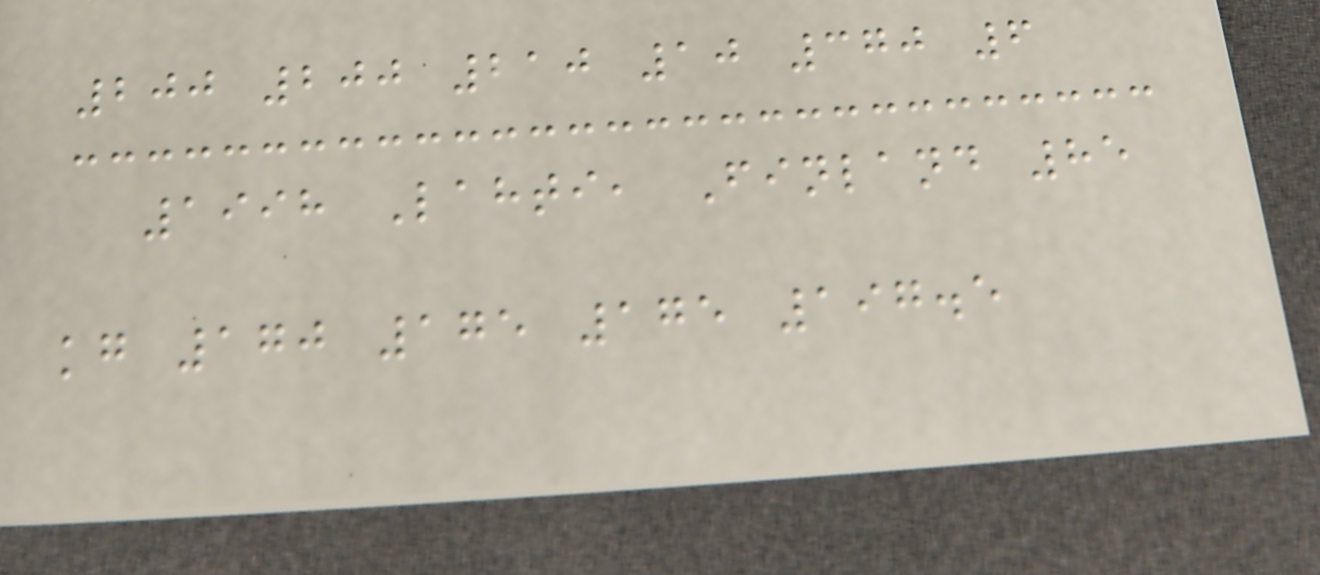200 200 210 10 370 6
1998 Lahti, Finland 85
kg 170 175 175 197.5
